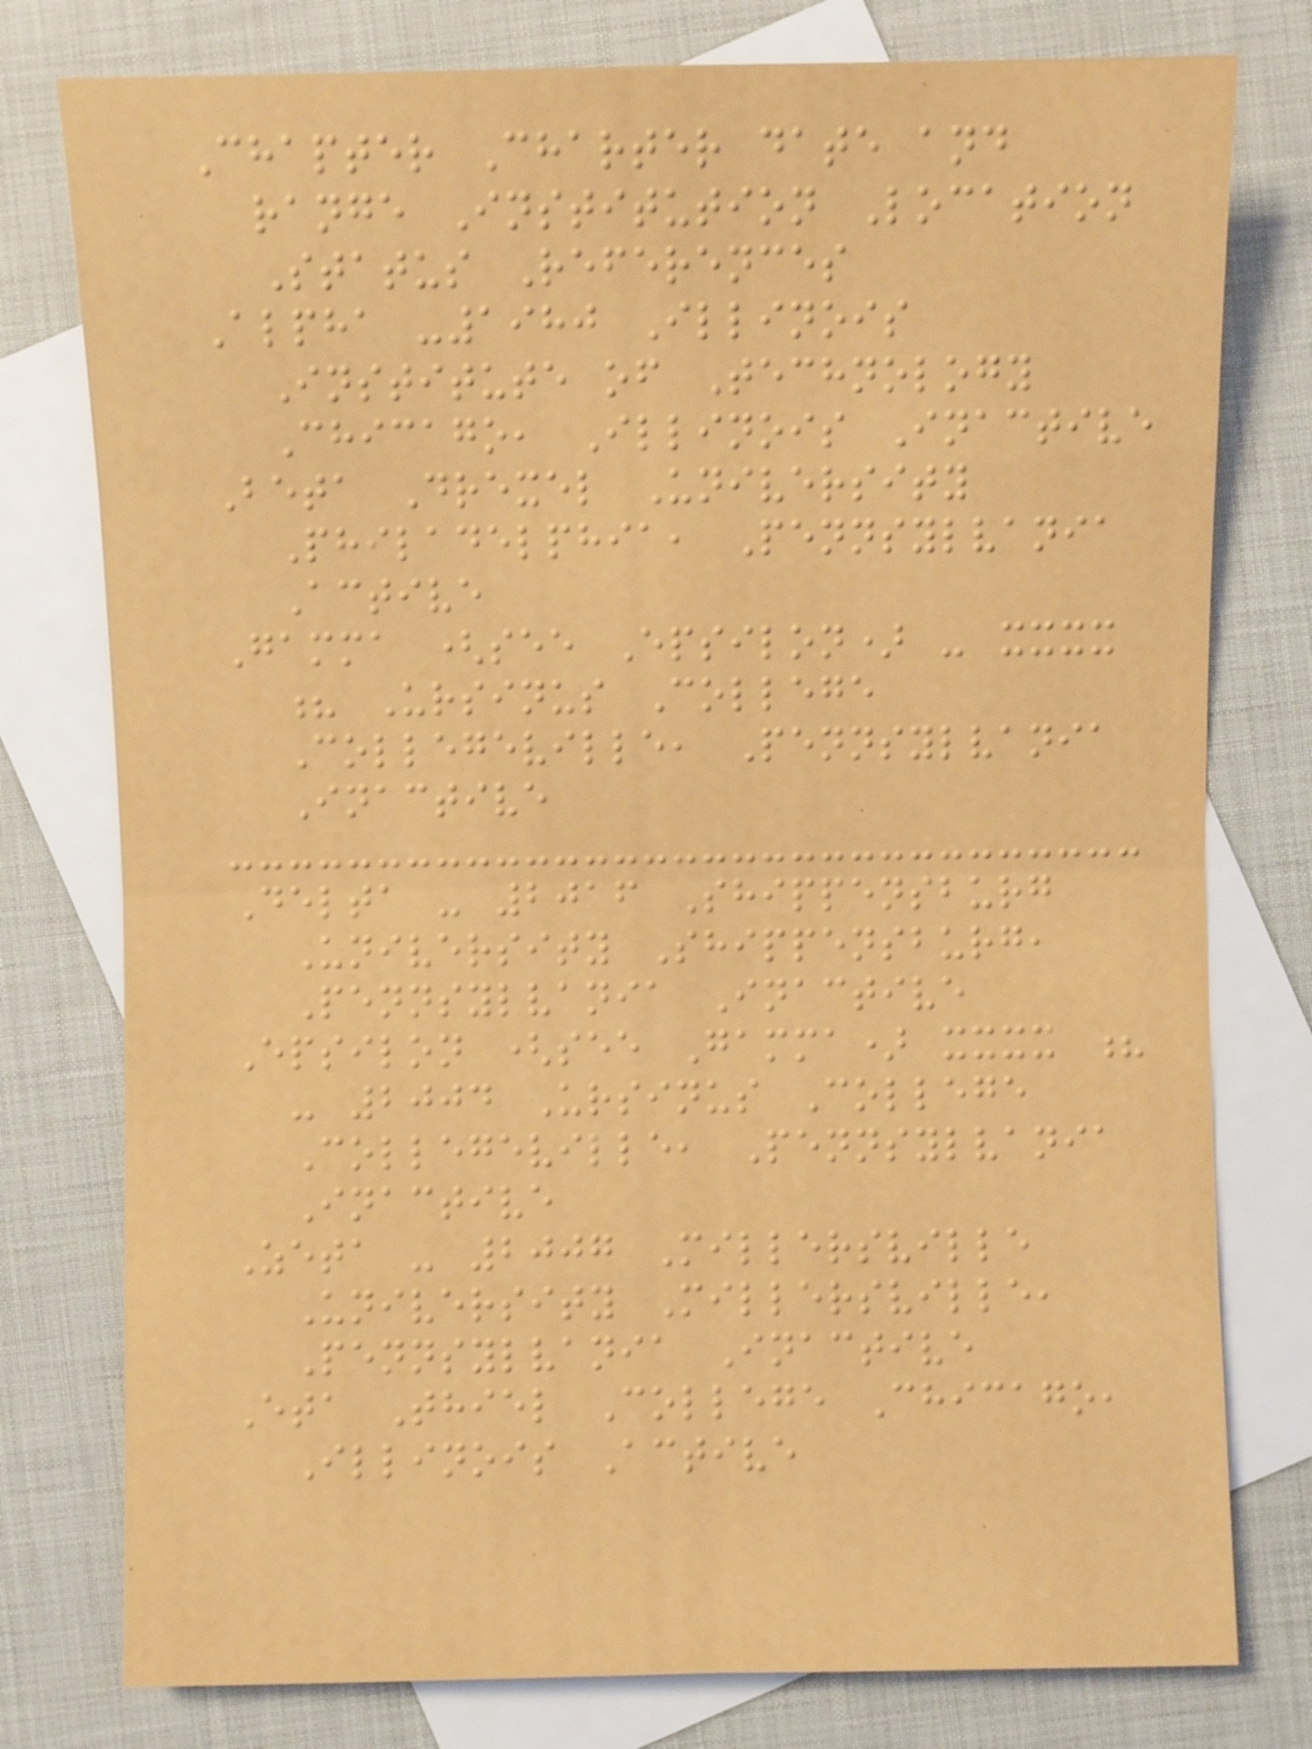Chapter Charter date and
range Institution Location
Status References
Alpha -1980 Illinois
Institute of Technology
Chicago, Illinois Inactive
Beta Drexel University
Philadelphia, Pennsylvania
Active
Gamma (see Epsilon) - xxxx
? Ursinus College
Collegeville, Pennsylvania
Inactive
Delta - 2016 Shippensburg
University Shippensburg,
Pennsylvania Inactive
Epsilon (see Gamma) xxxx ?
- 2004 Ursinus College
Collegeville, Pennsylvania
Inactive
Zeta - 2007 Millersville
University Millersville,
Pennsylvania Inactive
Eta Thiel College Chicago,
Illinois Active
